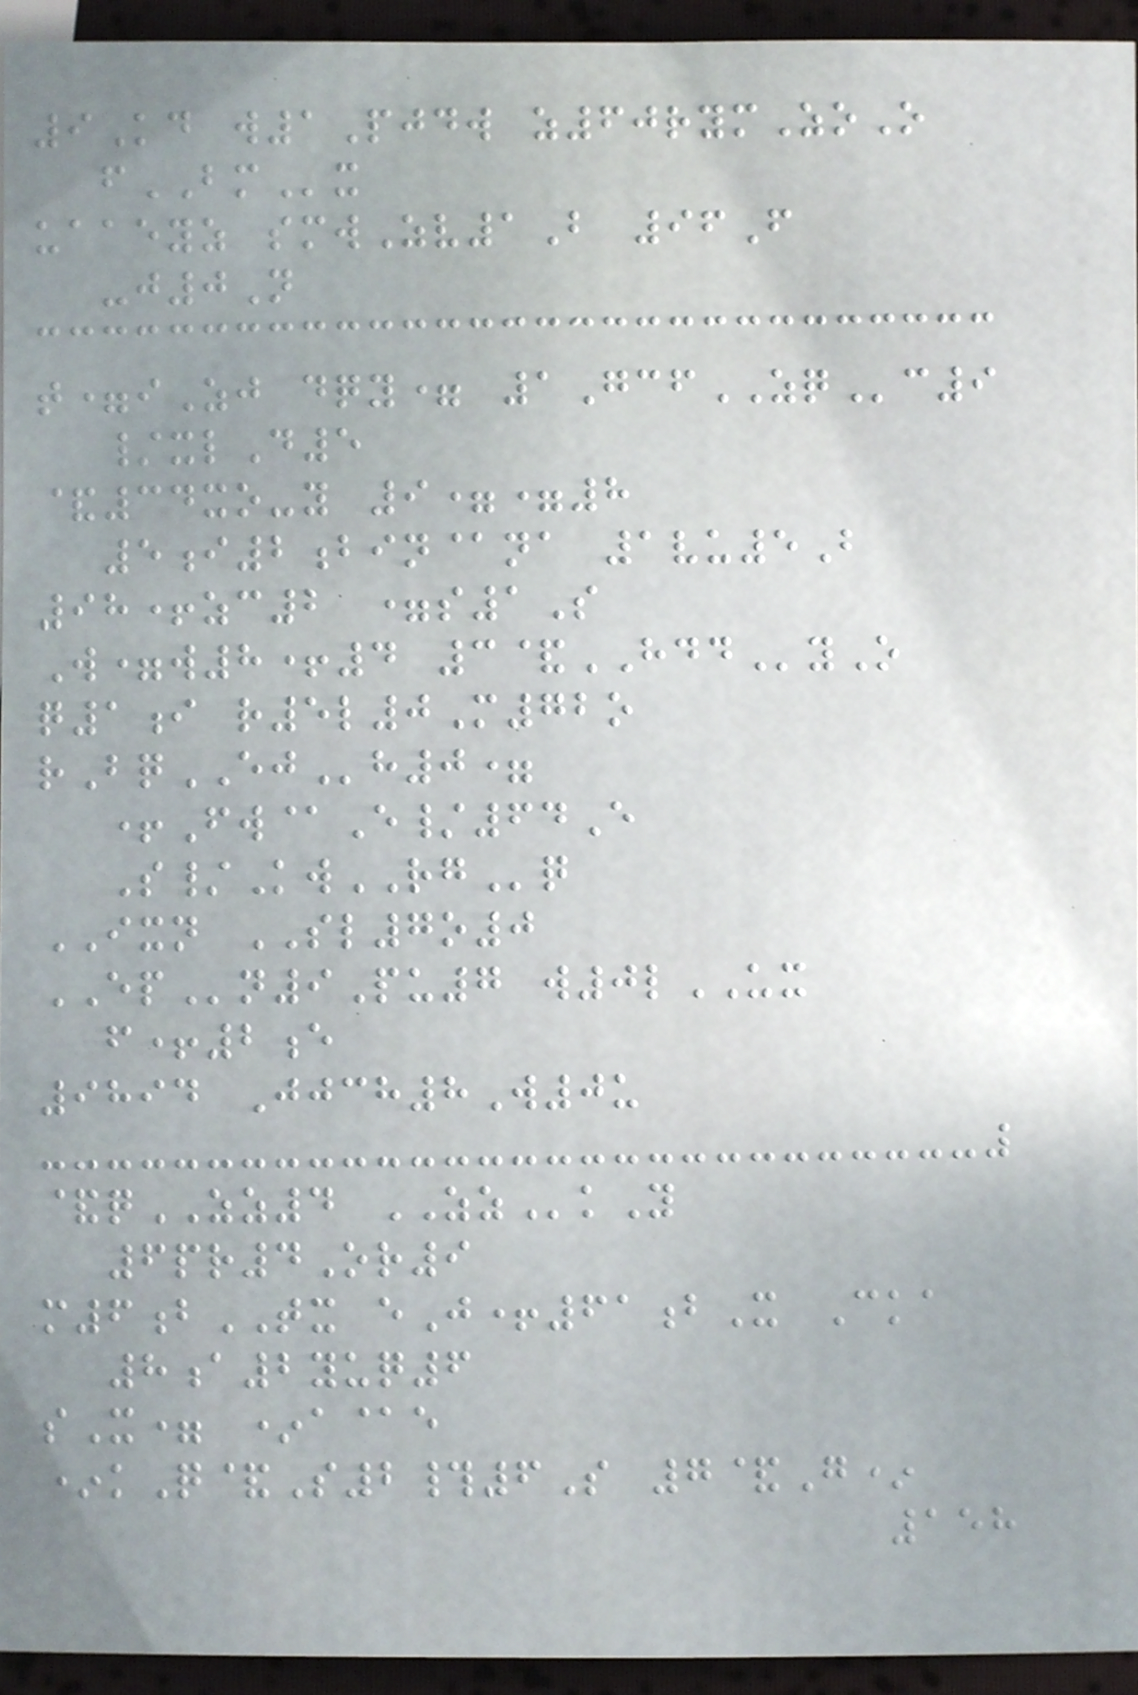9Kd w1Pjdw z60rymZoO
fBMx
uaaeyz smwZv1B 96F
-j0N
t=iZj dqy= 1GcfZQc9
/xlD5
&34xo-y 9==8
5i2bin@na 1vu5B
98+zc2 =s1S
W=w8+4 3&HDDyO
q1i r5l0M72o
rBqEJh0=
+Fw@E/64E
S/KwRGq
IXN SL7o0
EPn9Pu7 w0lUX
f+2e
9894 Jjch8W0u
&qZZ4 ZZkY
6pr4Or9
m6bTX eJ+61bX Cka
8a2yuq6
sX= *a@e
*kQ&S2#6S 7&G*
158
